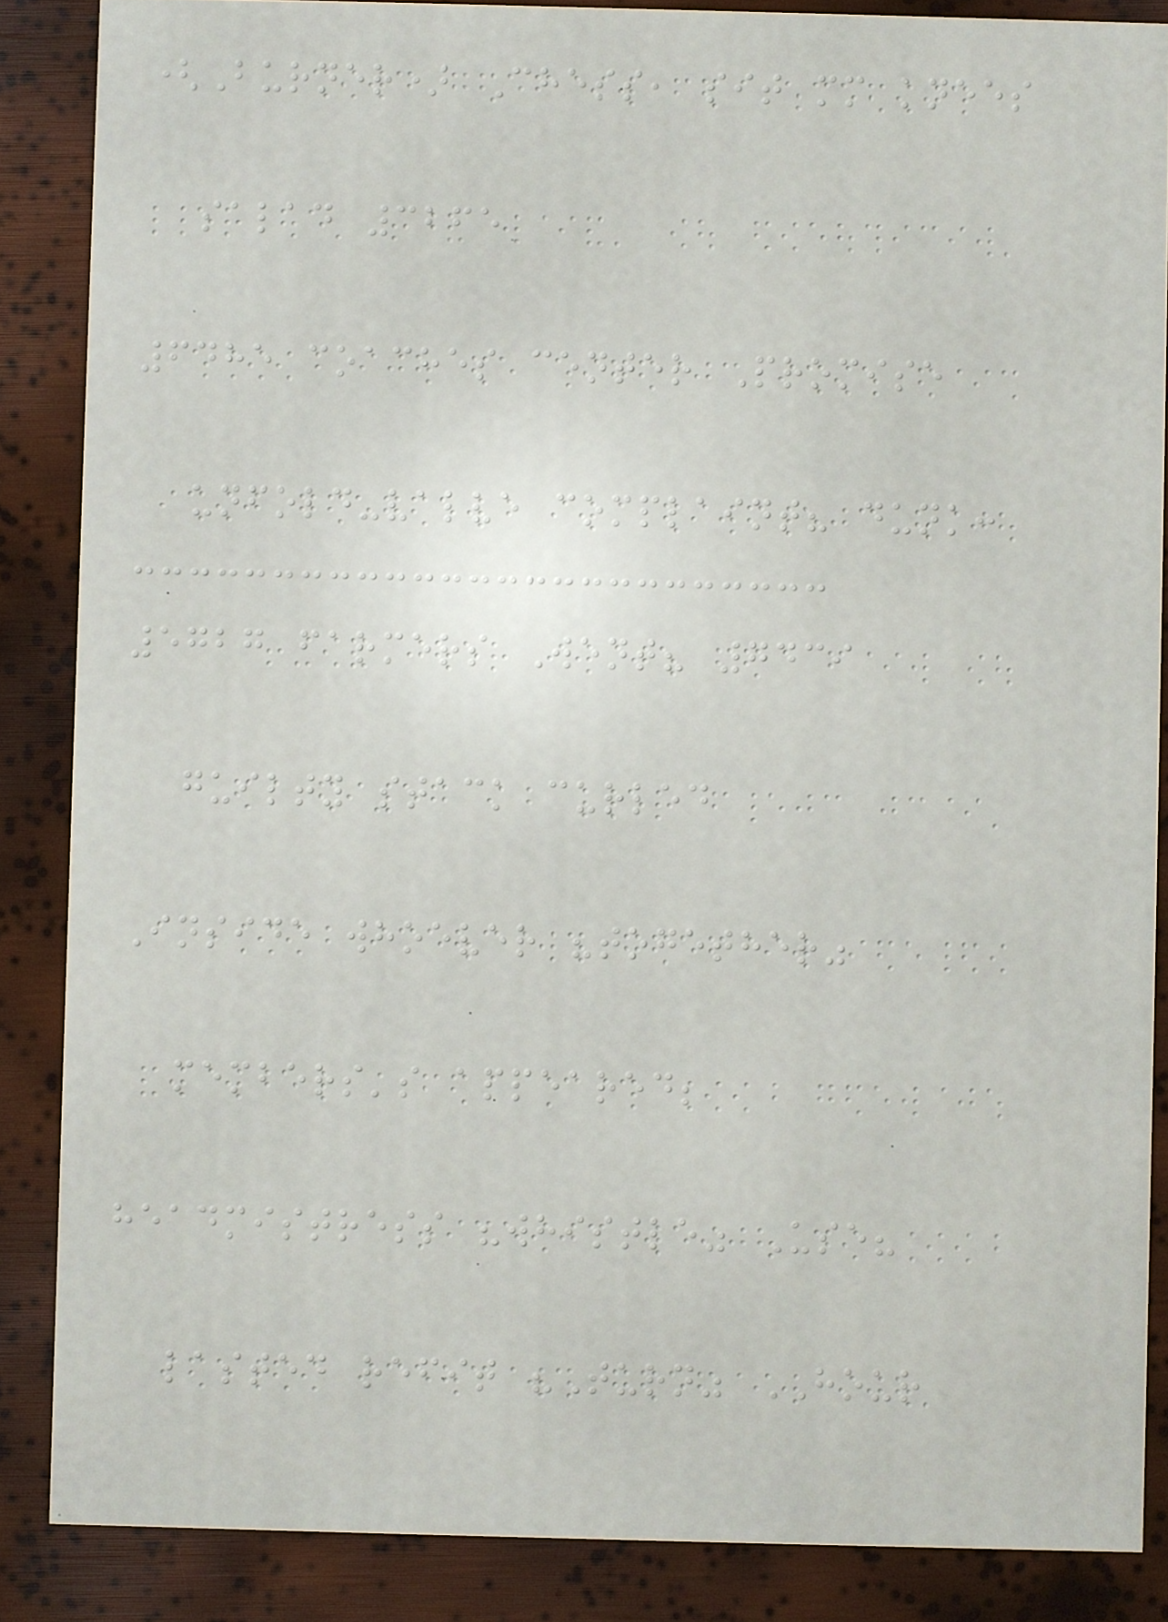(Burner) Chess, sit mm knees
salad 3265
6485 coaches center Promise
unfold-valve complaint? dunk:
5727 farmers Went? 7439
guilty stack curled
Inside whoever "together"
members's appeared;
headmistress "whistle" Use?
lasted refit "Turn" HOUR
